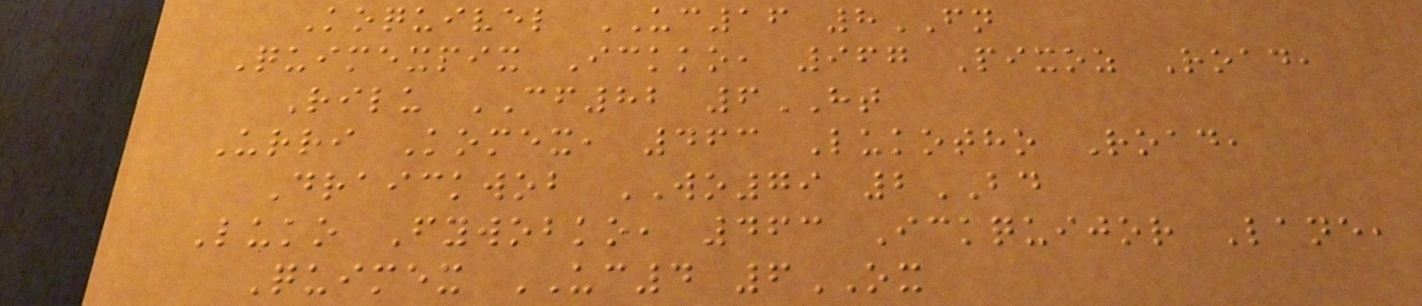Koquivel UC16 8FN
Quimexpix Ickko, 967 Pixoz Road,
Rilu CF82 6HT
Urri Komex, 463 Lukotho Road,
Draickwob WO79 2BD
Luko Fywobko, 463 Ickquijor Lane,
Quimex UC4 6OX
